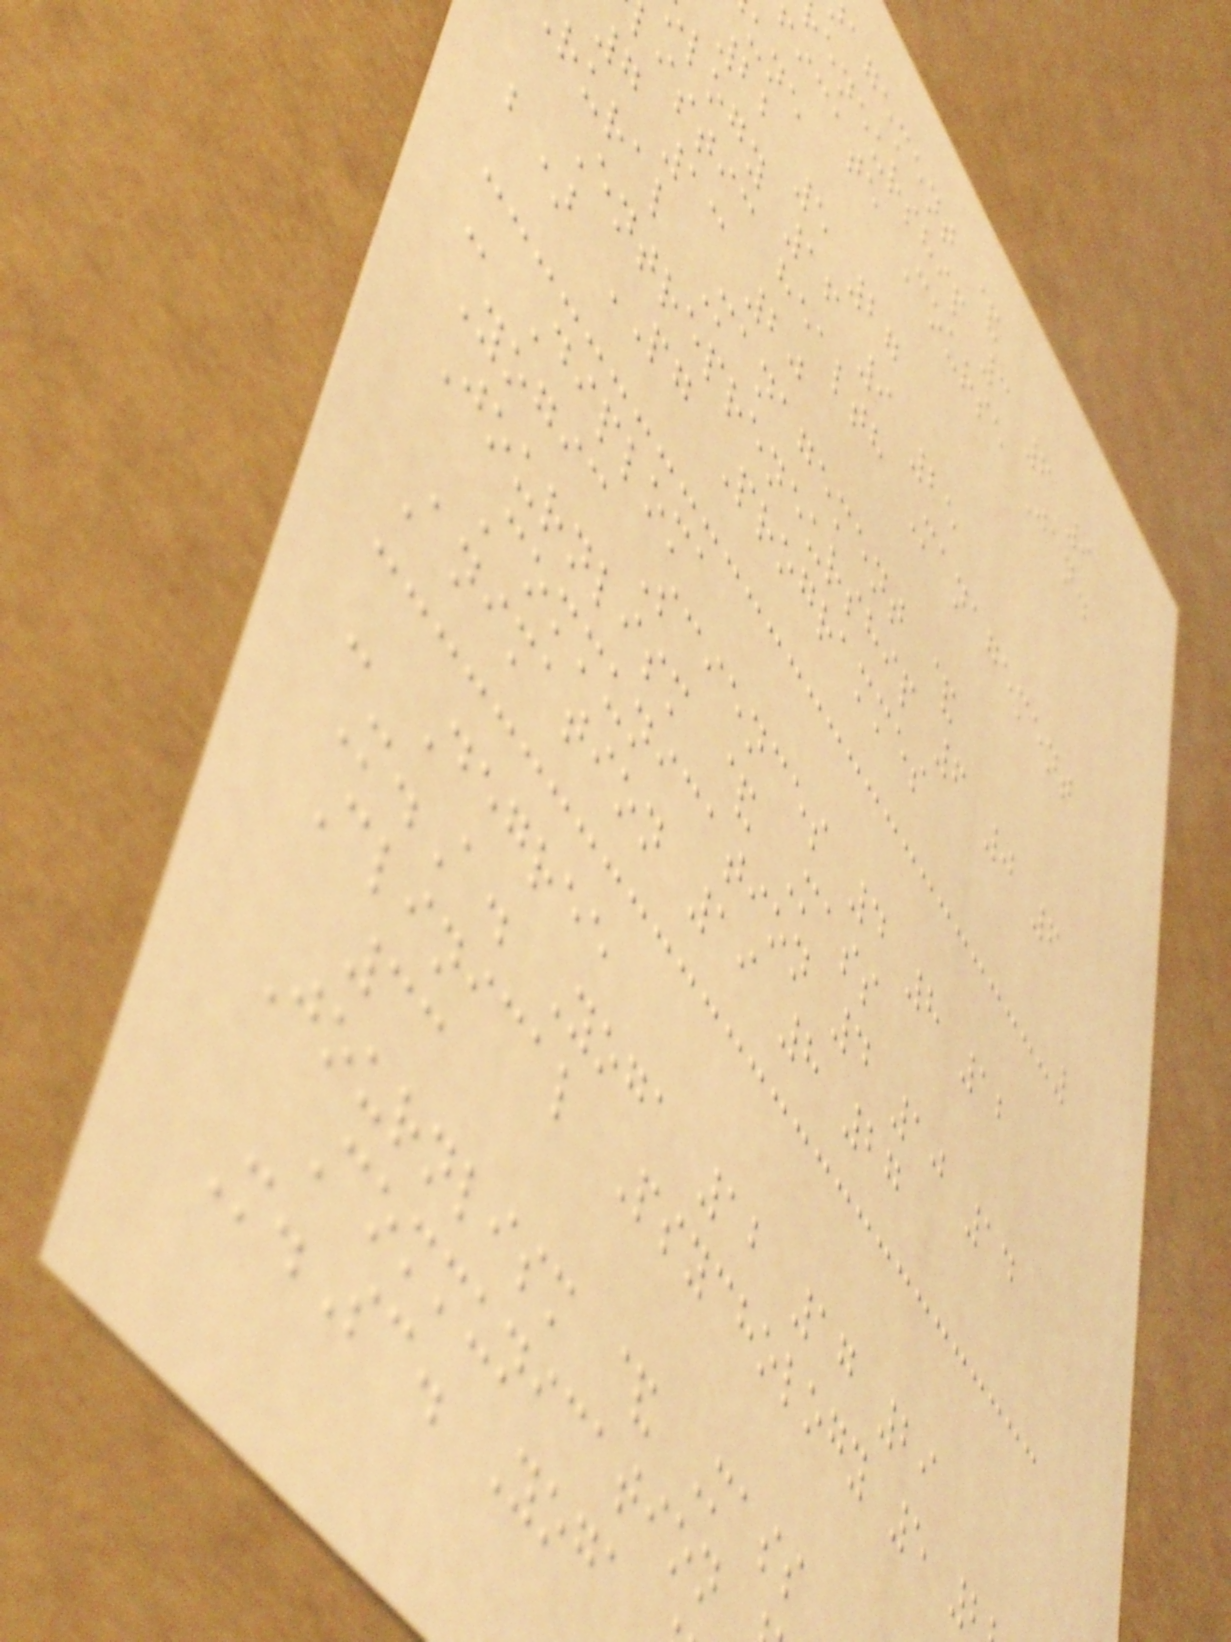agement &
eneurship 3 6 9
ficate Course Jan.
22 5 27
logy 16 9 25
istic health Management
7 13 20
rural Management &
Entrepreneurship 6 0 6
b) PG Programmes
- Diploma
Yogic Sciences 4 8 12
Journlism & Mass
Communication 4 10 14
Animation 19 8 27
- Degree
M.A. Yoga 12 17 29
Clinical Psychology 5
33
Journlism & Mass
Communication
M.Sc. Yoga
